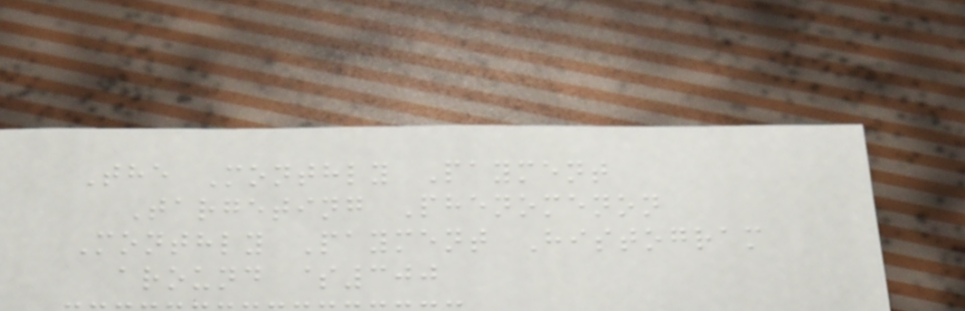The Monthly Payment
Targeting Phenomenon
Monthly Payment Histogram
around $300
